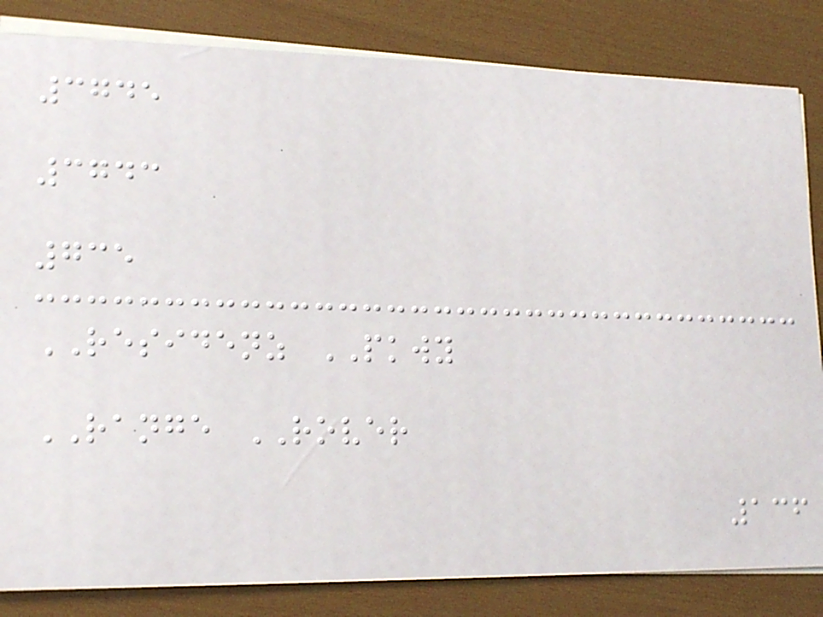3745
3743
735
RESIDENZ PKWY
RANGE ROVER
136
